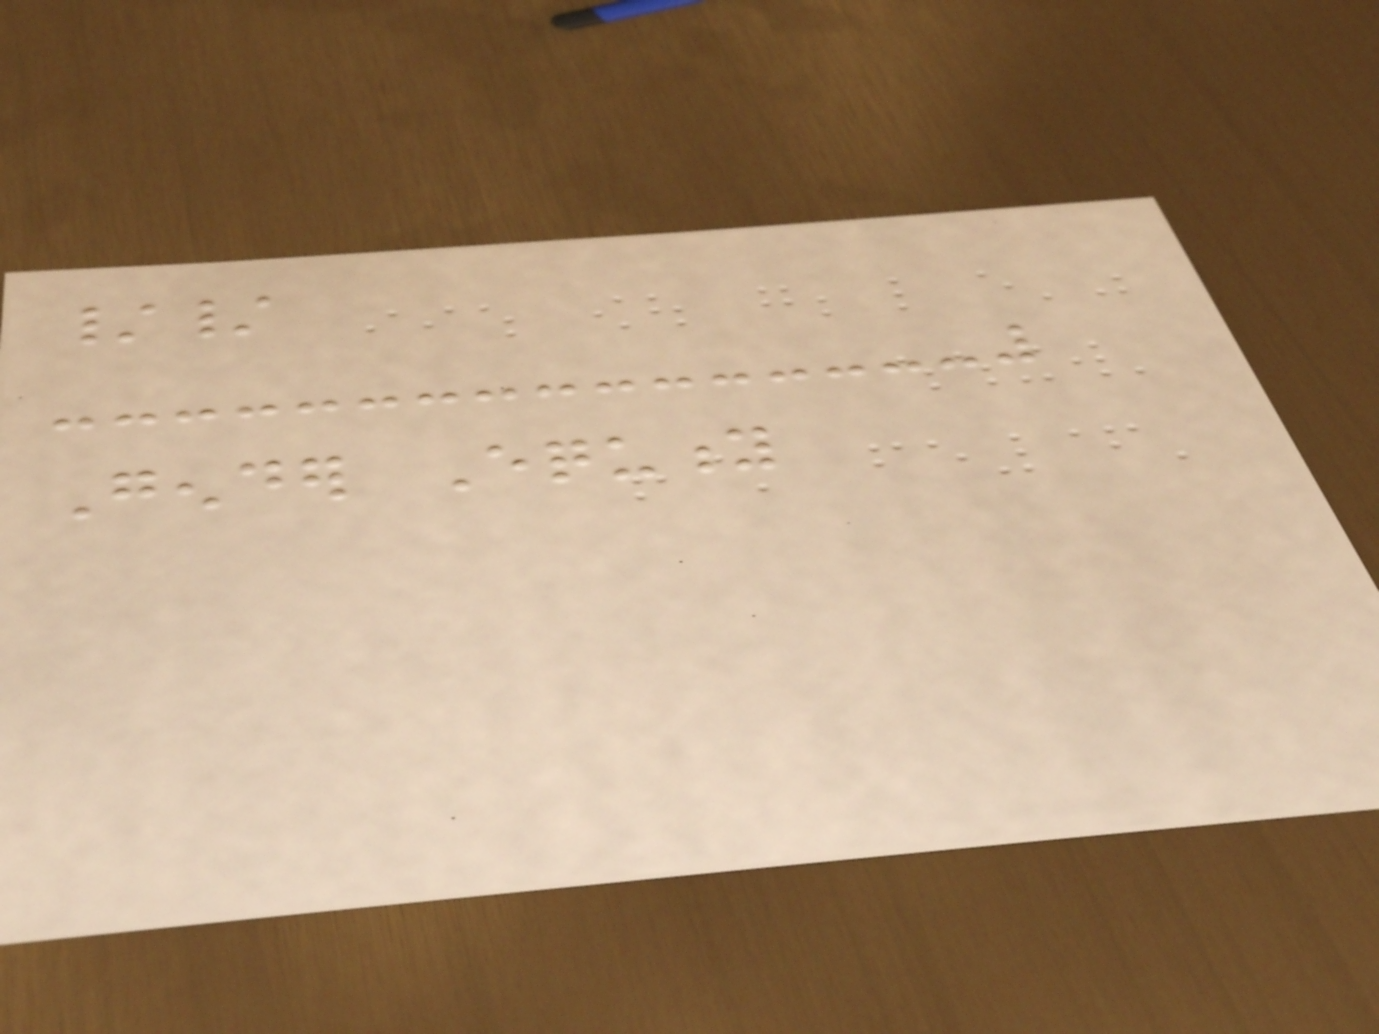//
Gender Equity
